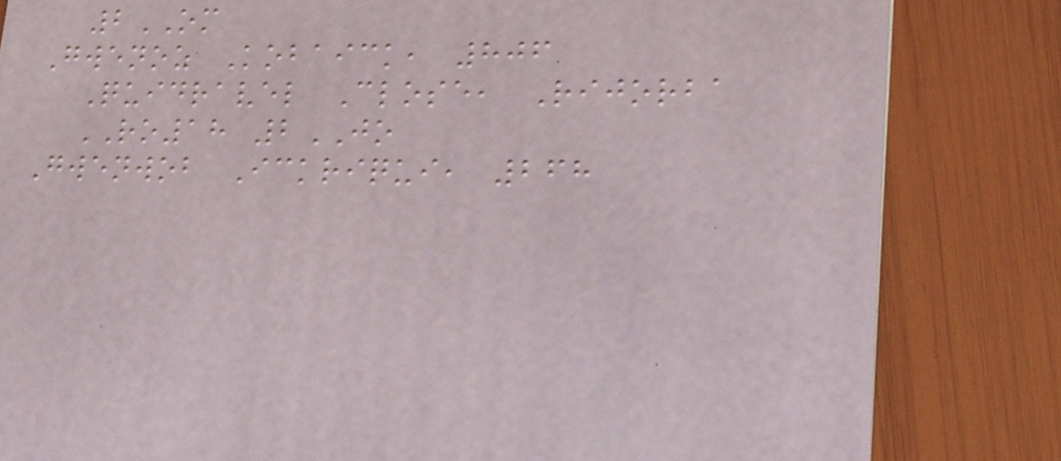2OM
Gwenoz Kobaick, 806
Quidravel Close, Rijorba
RO18 2JO
Gwenwob Ickriqui, 268
